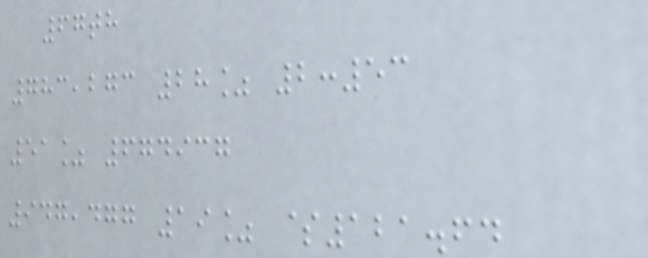67th
783,273 28% 2:53
51% 674937
947,477 19% $121.64
